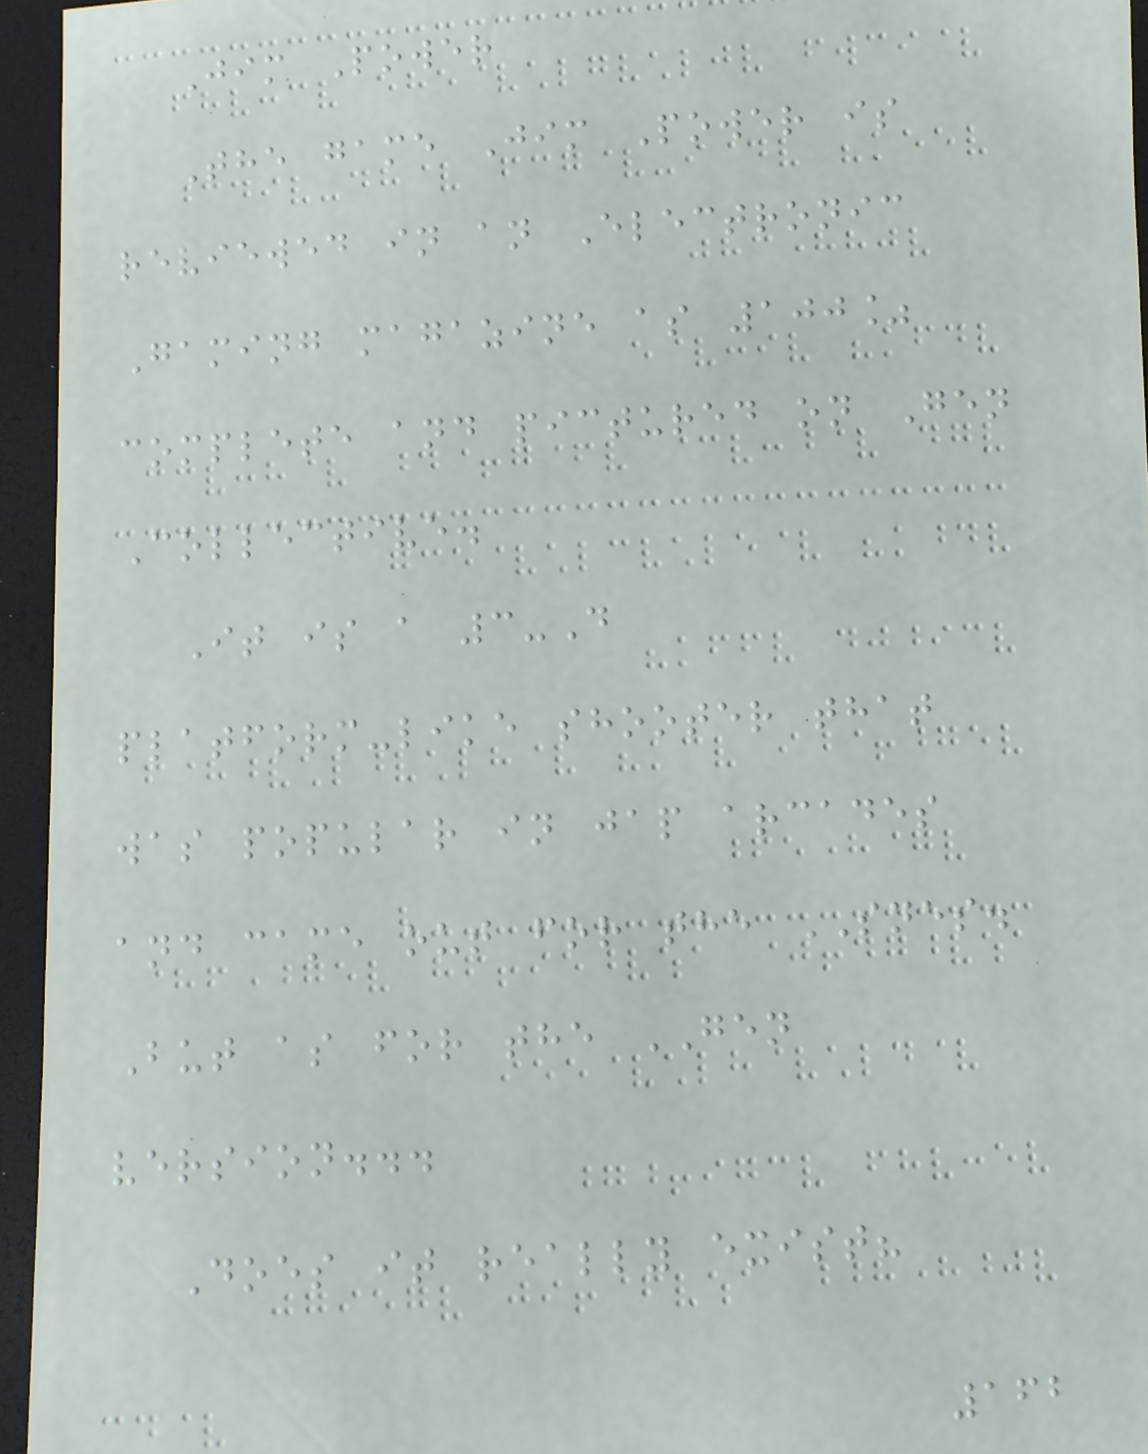Jim Power
The game Jim Power is
reviewed in an Electronic
Gaming magazine as 100%
complete and pictured on Gen
Collective.
It is a 3-D
platform-like shooter that
was popular in jap arcades
and came out for the SNES.
But as for the GEN
version...
Does it really exist?
162
